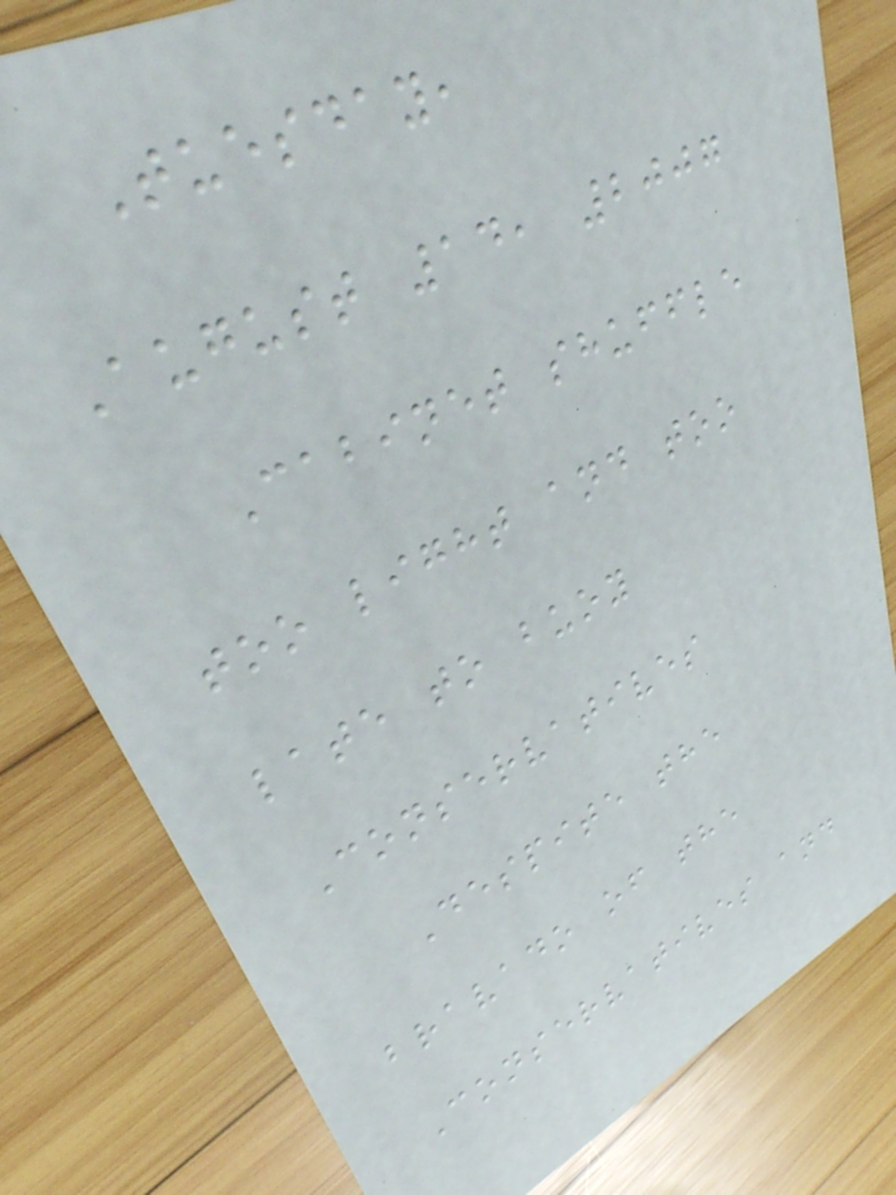Tuesday,
August 14, 2007
Cabinet shuffle
too light and too
late to buoy
Conservatives
Despite the
bravado of the
Conservatives and
